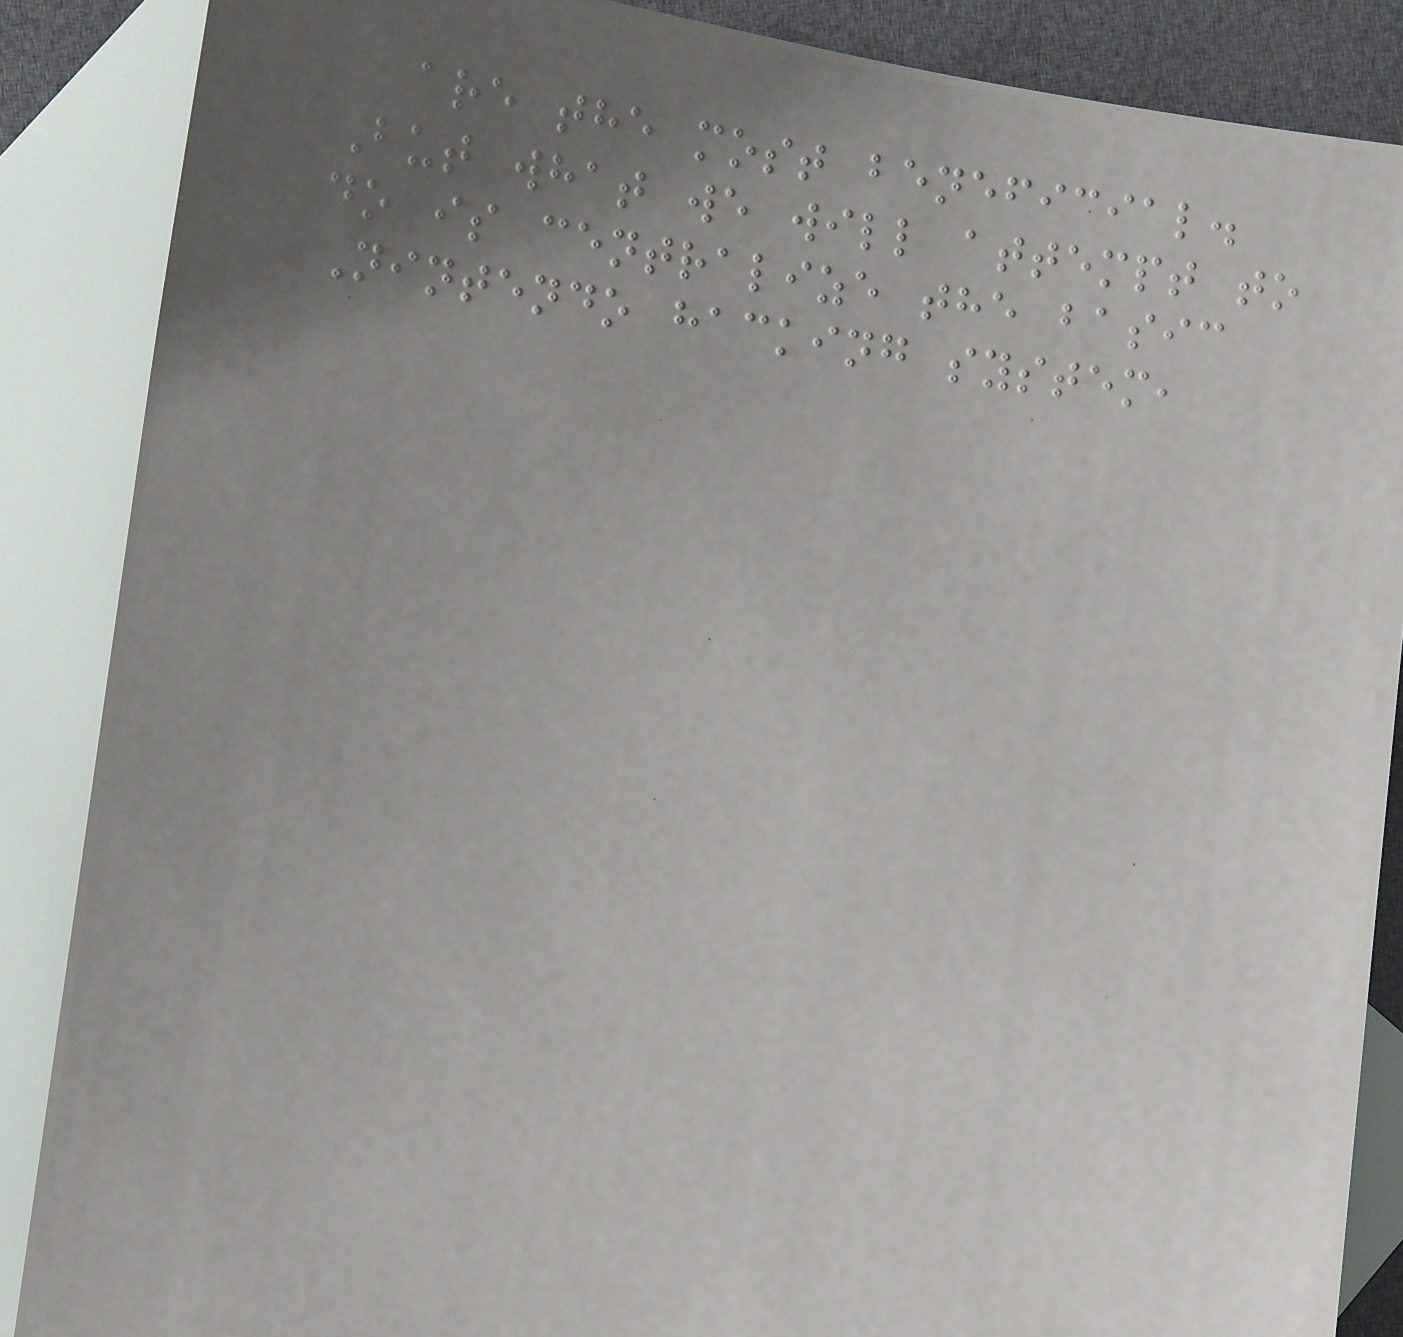are the most beneficial.
But what we will attempt to
do is centralize the basic
Nintendo hacking system,
